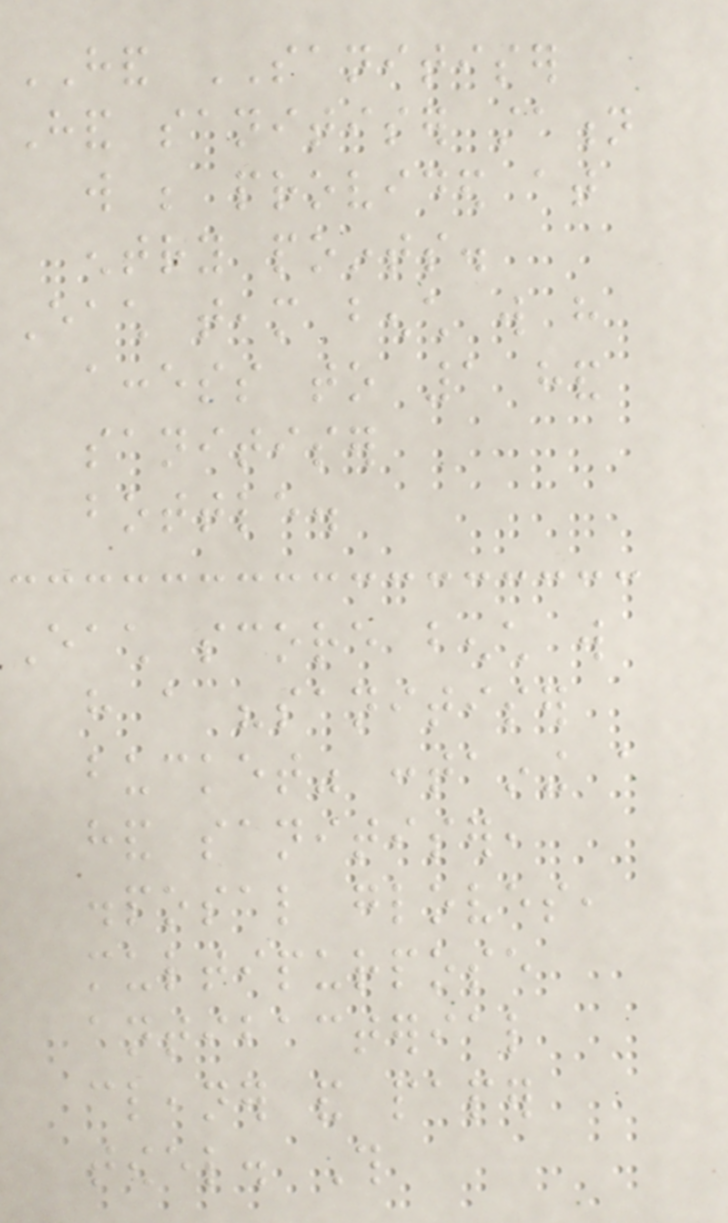HAND SANITISER
Hand sanitiser station
will be provided at
entry points.
Each team bench will have
access to 1 hand
sanitiser
bottle.
Each score bench will
have a "sanitiser
bucket" containing a
hand sanitiser,
disposal gloves,
multipurpose
antibacterial
cleaner and paper
towel. This
